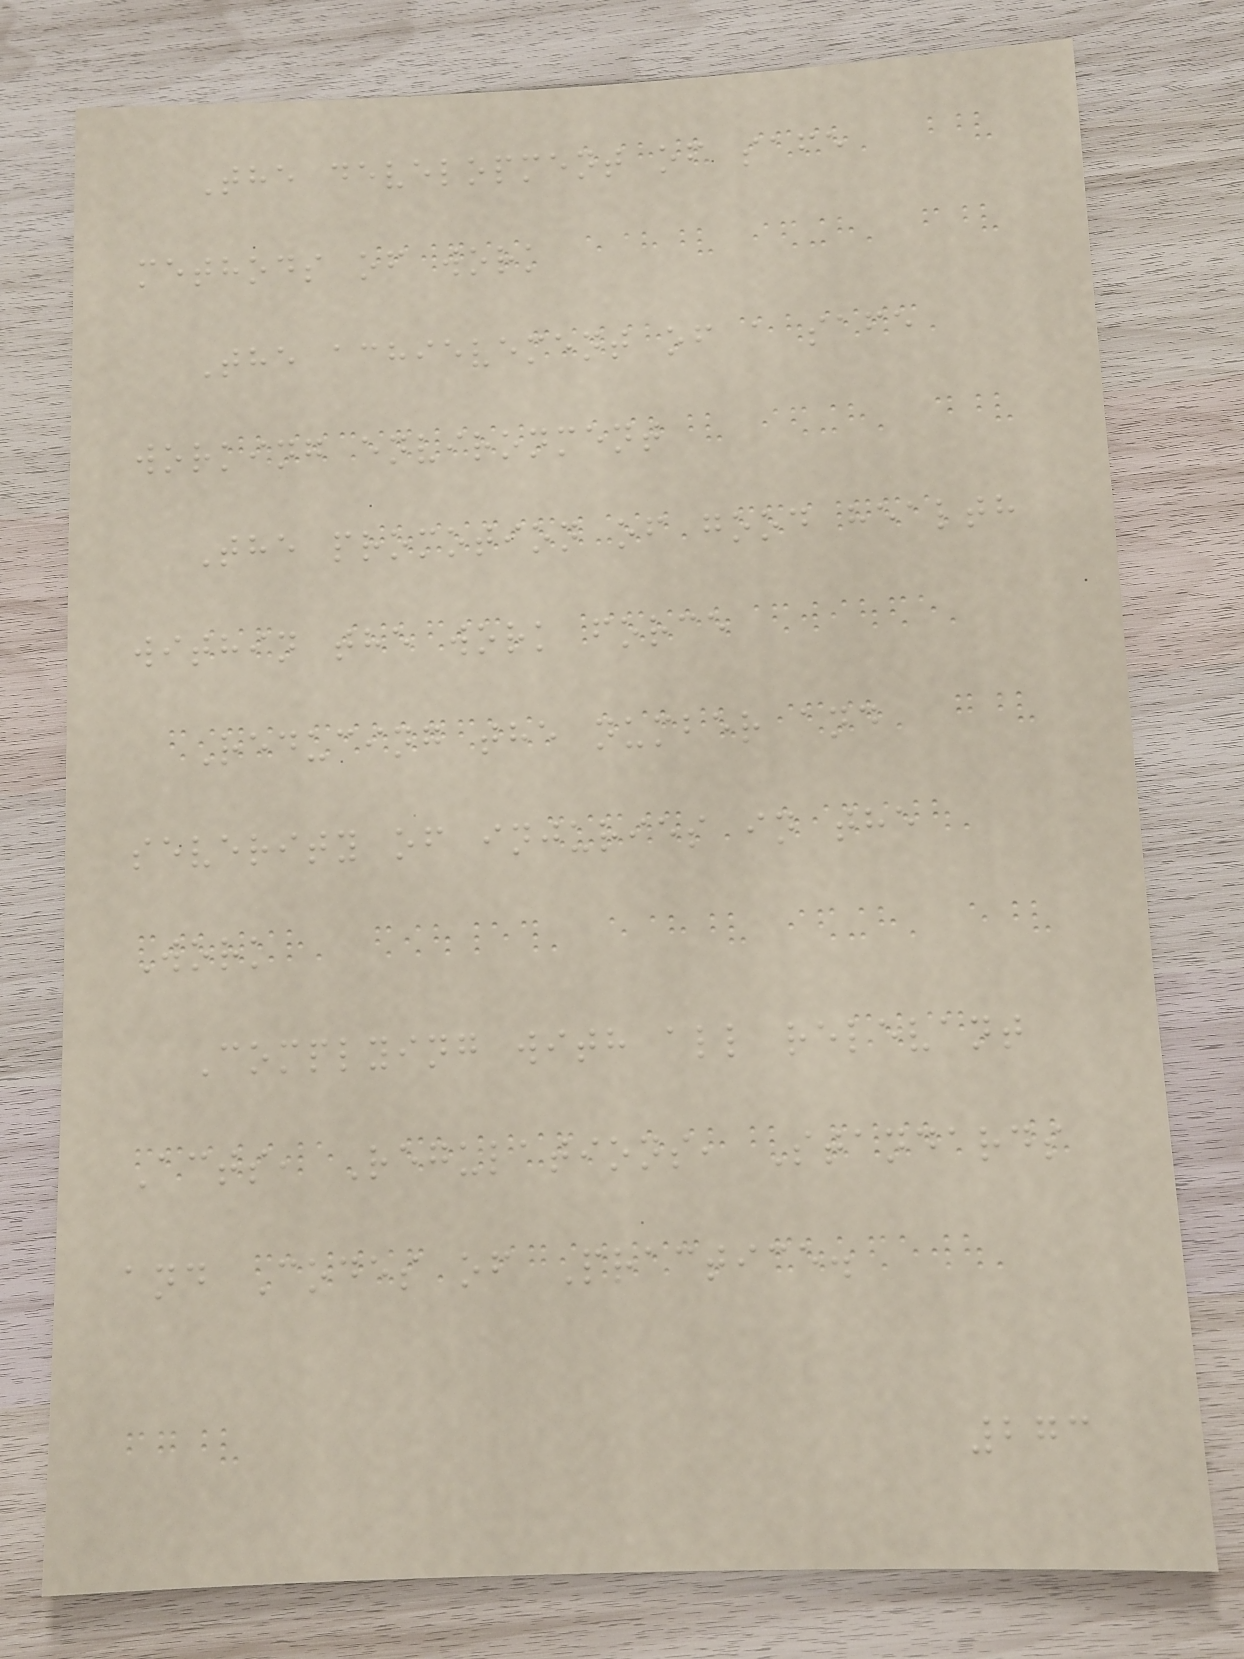The development of safe
methods of work
The achievement of a safe
working environment
The promotion of good health
within the work force
Reducing the number and
severity of injuries in the
Work
Complying with all relevant
Acts, Regulations, Standards
and Codes of Practice.
273
